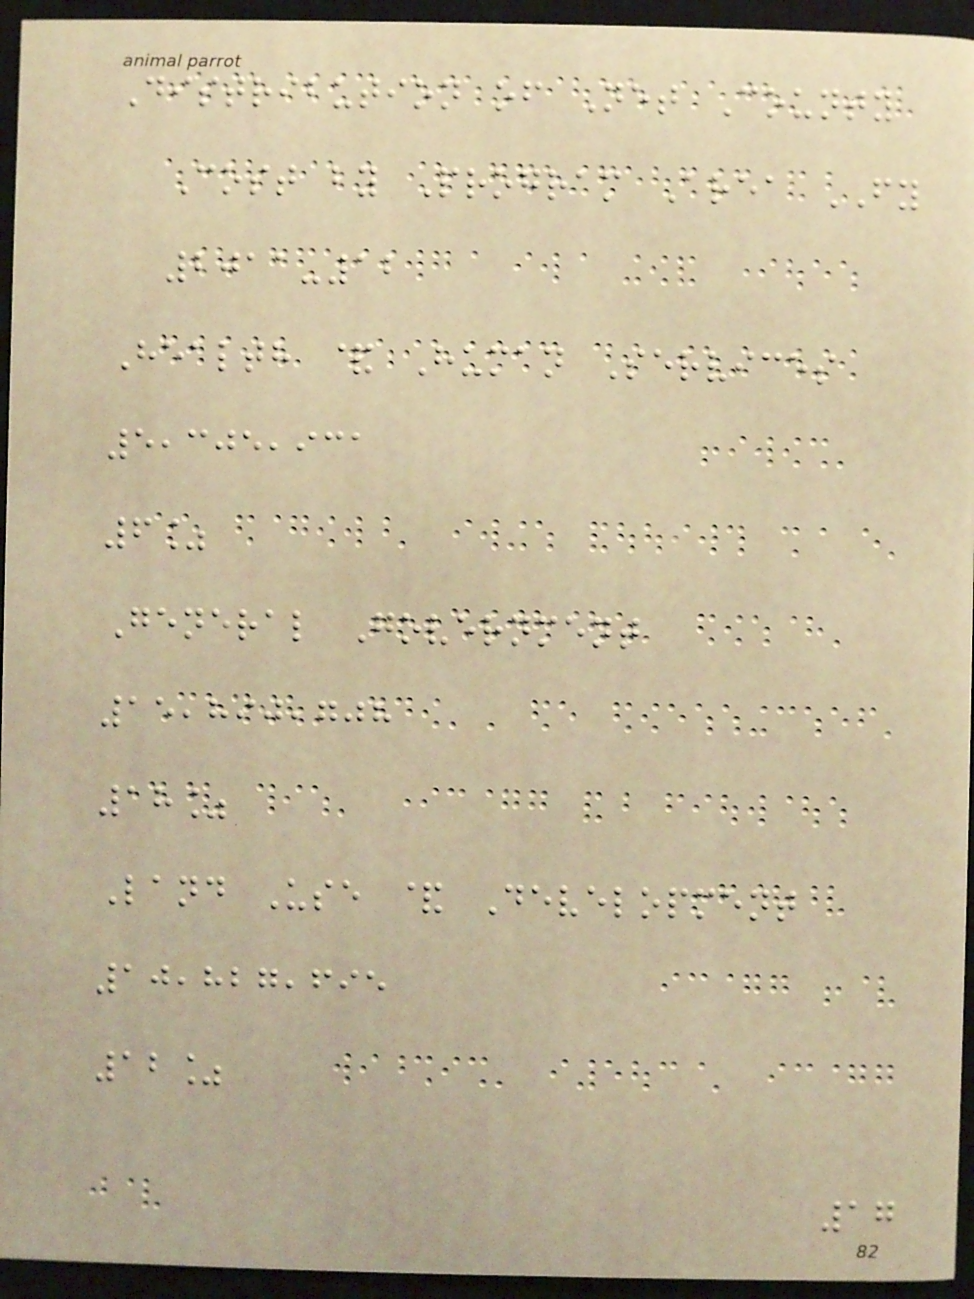Distribution of Net County
Cost by Program Area FY
2011-12
Health & Human Services
5,305,931
6%
General Government
15,890,708
18%
Land Use & Development
10,827,695
12%
17
